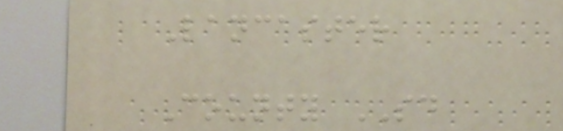Lancaster
County SD
